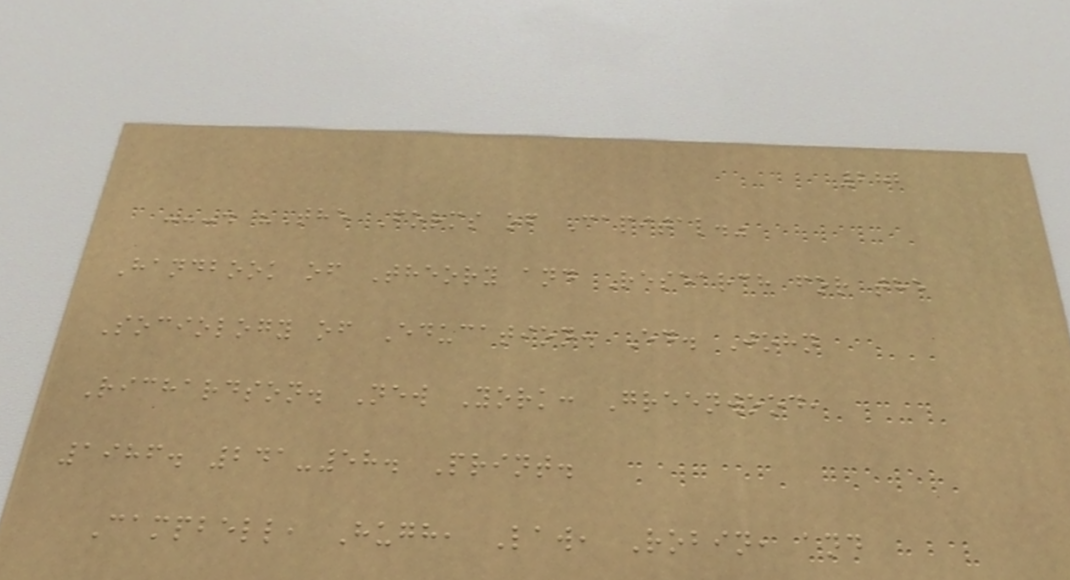282
---. "The Forms of Capital."
Handbook of Theory and Research for the
Sociology of Education. Ed. John
Richardson. New York: Greenwood,
1986. 241-58. Print.
Campbell, Hugh, Law, Robin, and
